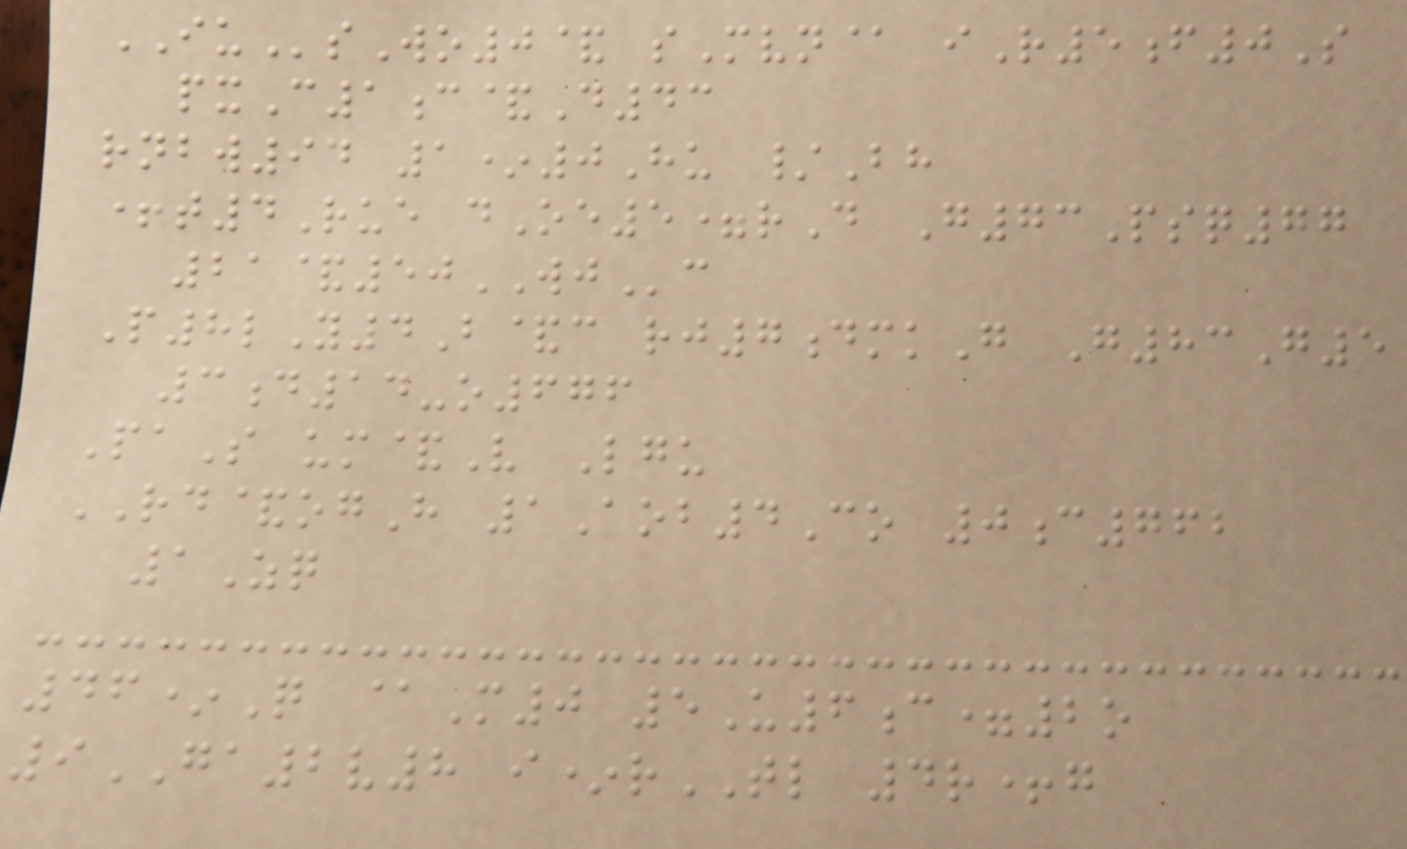IUsWo0& sMvn@ iR5f0S
pxC1c&D43
rnbw94 1*0Hu /Bh
+t4Rue dOe5=rD G73Psq77
21&50WJc
P8lY4B&c rj7dmkG G83G5
3d14-o676
PaS um&V Lgu
RD&ogH 1Aob4Co 0c762
1Zq
46*Q @M0 5U6c=2o
9GA2v8 i*rTL 4r+g
